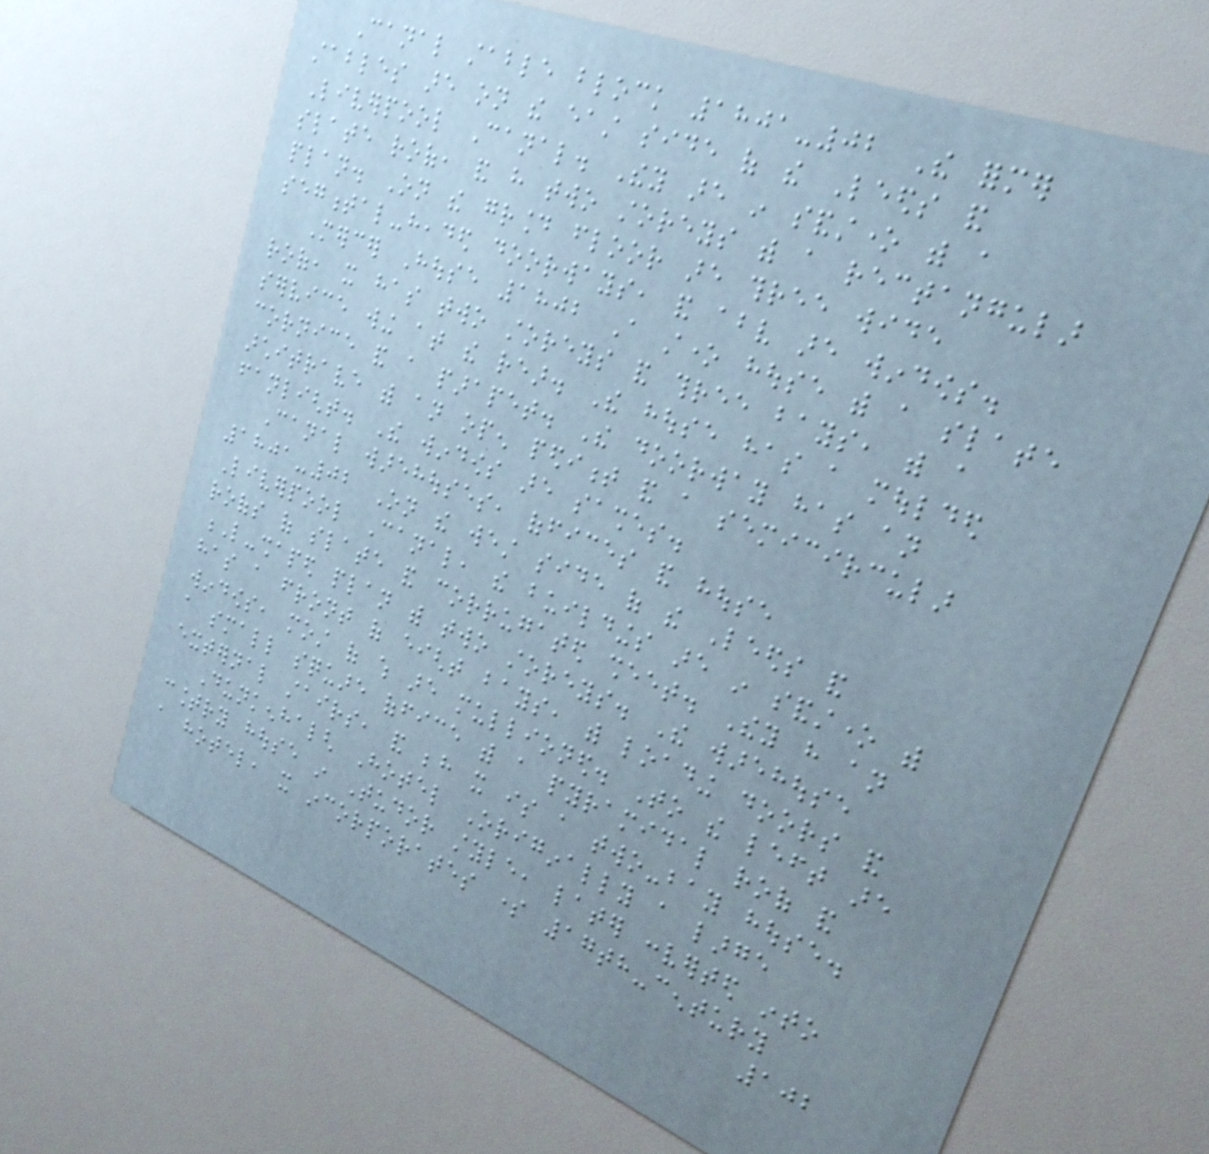Canal stable block 1801-02 The former
stables are on the east side of the Leeds and
Liverpool Canal. They are in sandstone with a
slate roof, and have two storeys with a rectangular
plan. On the ground floor are three wide
segmental-headed doorways, and above are windows.
Mercer House 1802 A stone house with a slate
roof, it has two storeys and three bays, with a
service wing at the rear. The house has a moulded
cornice and a parapet. The doorway has an
architrave with an open pediment and a semicircular
fanlight. The windows are sashes.
Canal warehouses, offices and house
1801-02 On the west side of the Leeds and
Liverpool Canal, the buildings are in sandstone with
roofs of slate and corrugated sheet. They have an
L-shaped plan with two storeys. The warehouse
has a front of eight bays, with loading doors and
windows, most of which are mullioned. To the left are
a small square office with a pyramidal roof and
external stairs, and behind it is a two-bay house.
Dunkenhalgh Hotel Originally a large
country house in Tudor style, later converted into
a hotel, it incorporates some 17th-century
102
